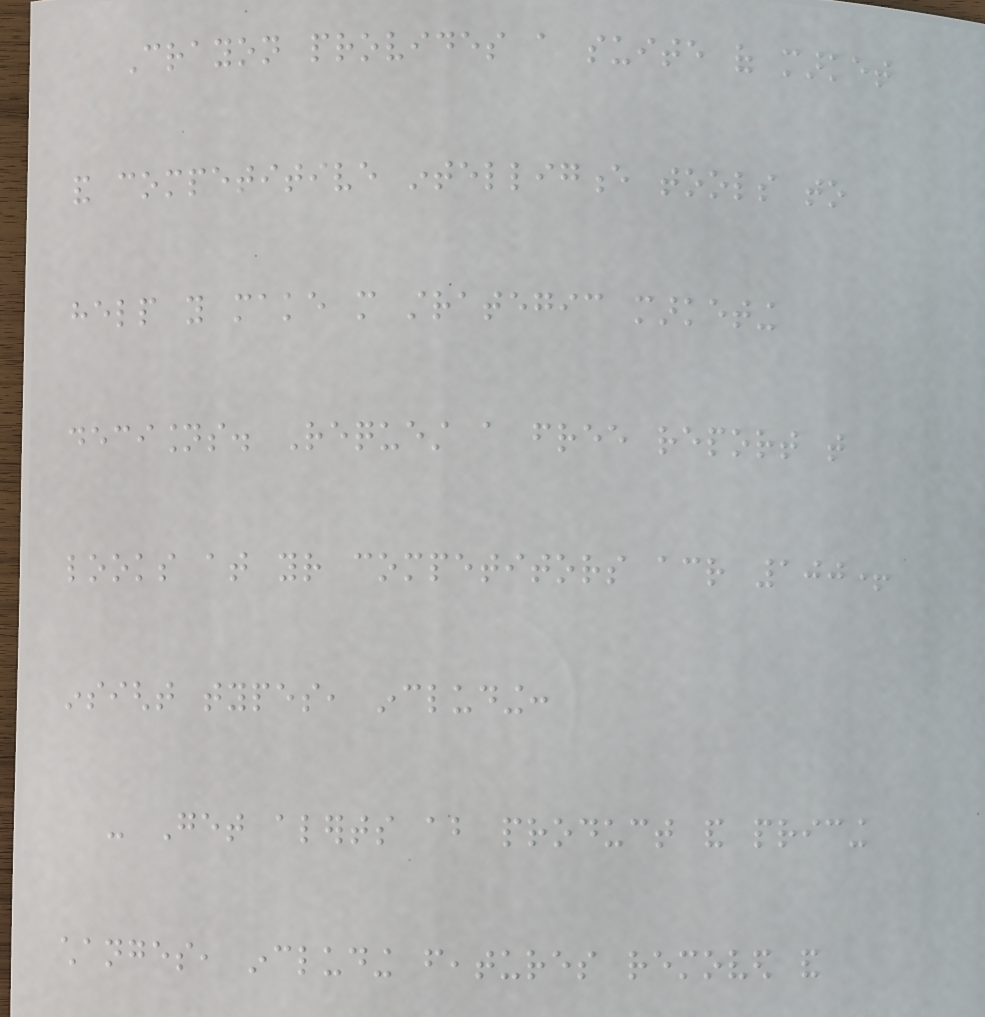Crayon provides a suite of market
and competitive intelligence tools to
help you make more strategic marketing
decisions. Request a free report that
looks at your competitors across 100+
insight types, including:
- Get alerts about product and pricing
changes, including features removed and
